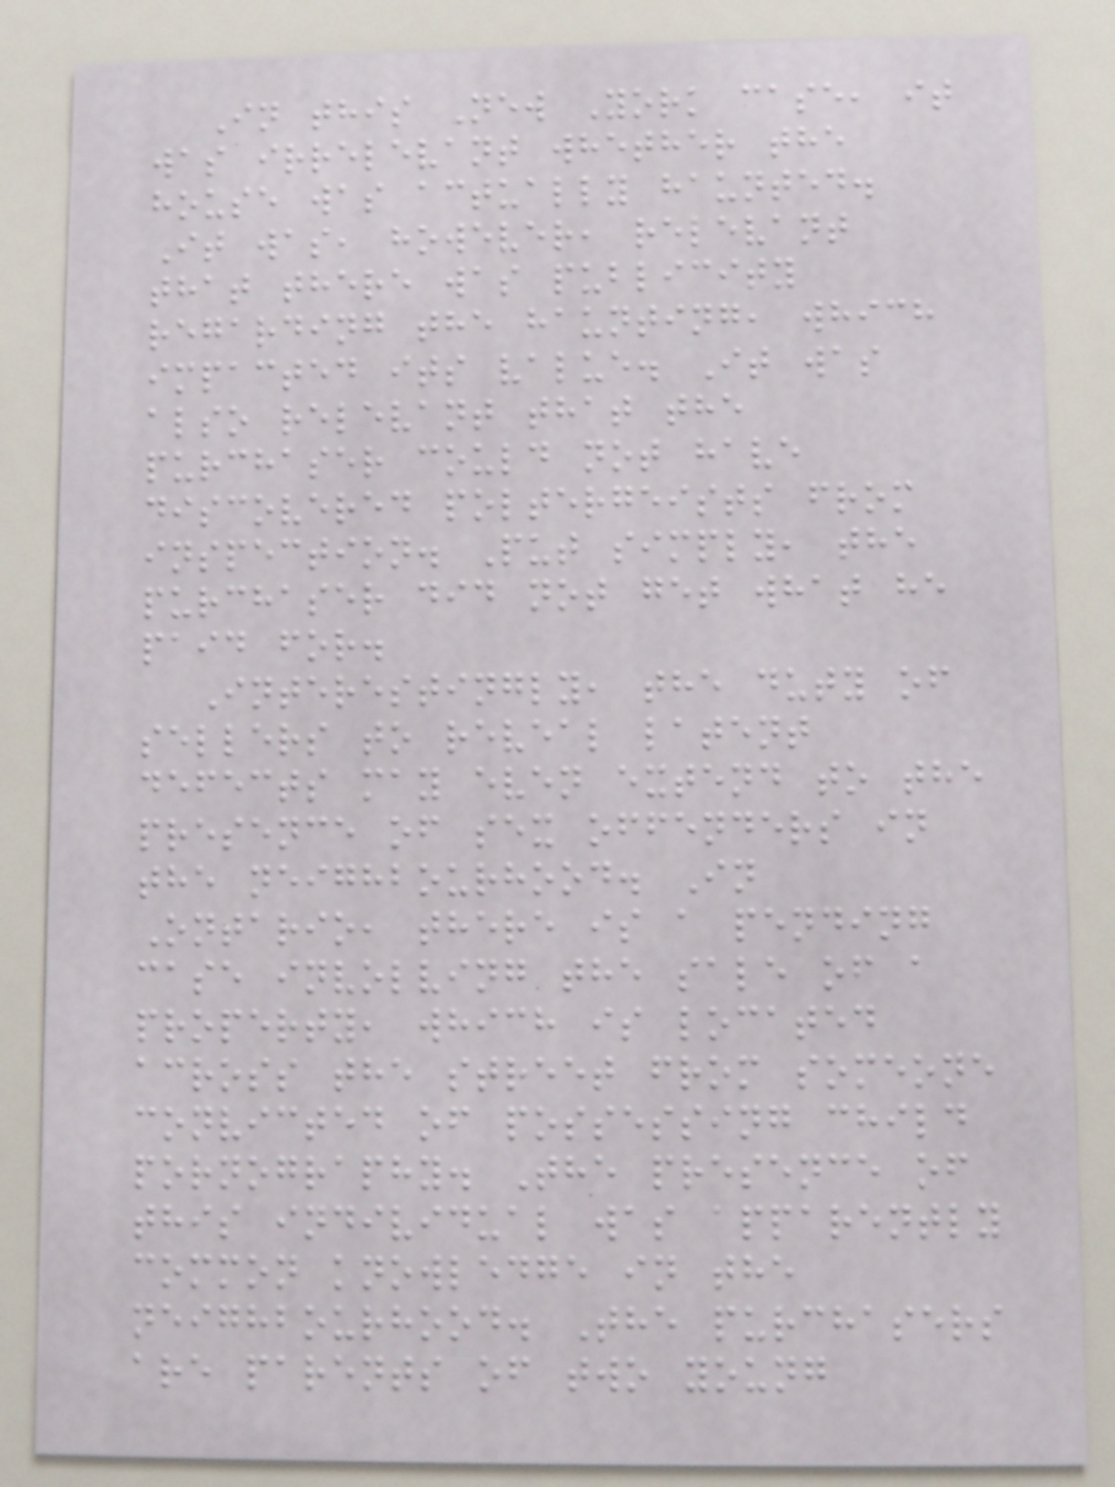In this New York case, it
was irrelevant whether the
house was actually haunted.
It was, however, relevant
that there was publicity
regarding the haunting, which
impacted its value. It was
also relevant that the
purchaser could not have
discovered poltergeists from
inspection. Put simply, the
purchaser did not get what he
paid for.
Interestingly, the duty of
sellers to reveal latent
defects may even extend to the
presence of sex offenders in
the neighbourhood. In
Ontario, there is a pending
case involving the sale of a
property, which is located
across the street from someone
convicted of possessing child
pornography. The presence of
this individual was apparently
common knowledge in the
neighbourhood. The purchasers
are parents of two young
